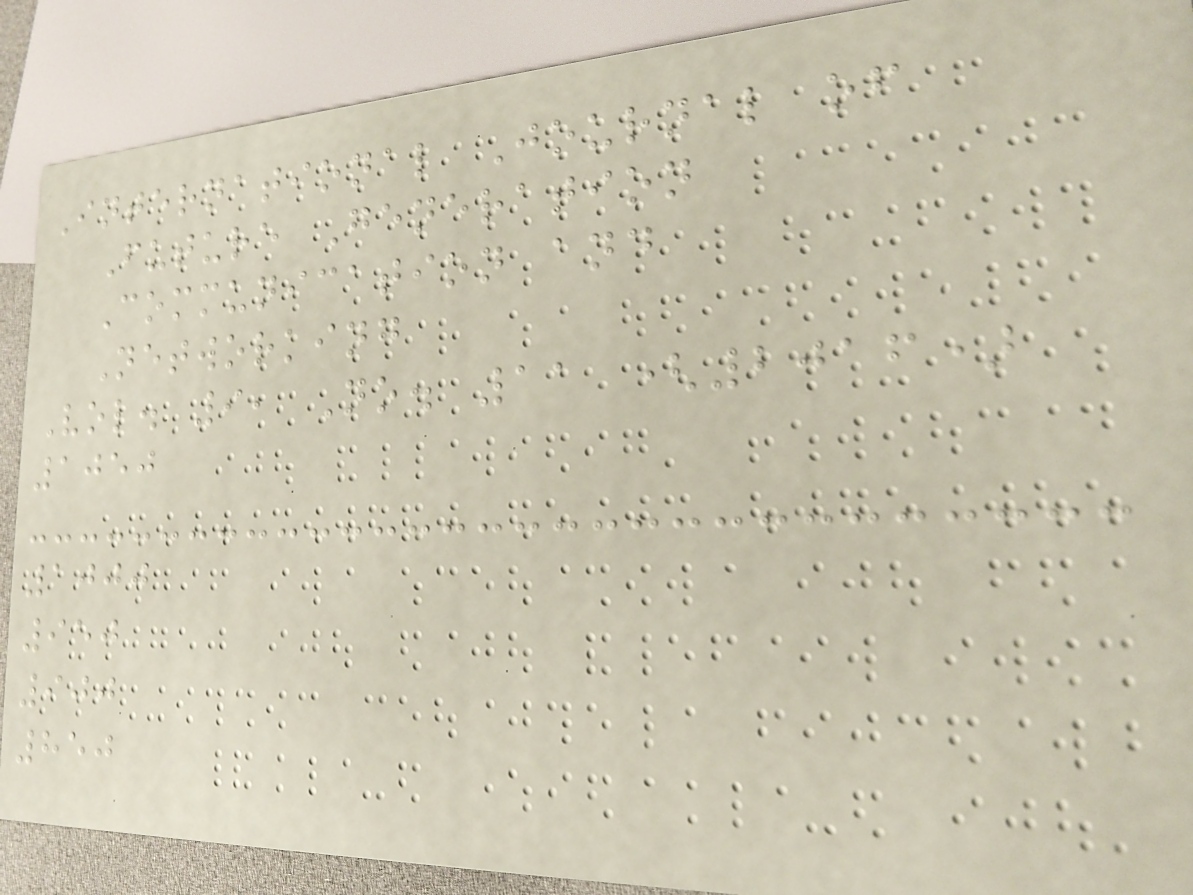International Journal of
Future Generation
Communication and
Networking
Vol. 9, No. 11 (2016)
1050
1000
950
900
850
